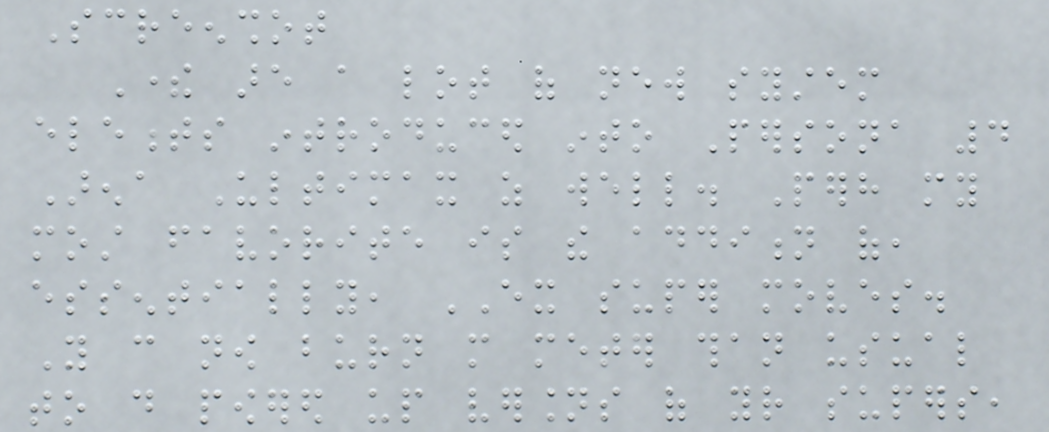Screenshot
There are a lot of new system
elements introduced into Persona 4
Arena Ultimax as well. Perhaps my
most favorite is the addition of,
essentially, EX super moves.
You can now burn more meter than usual
to do powered up versions of your supers,
